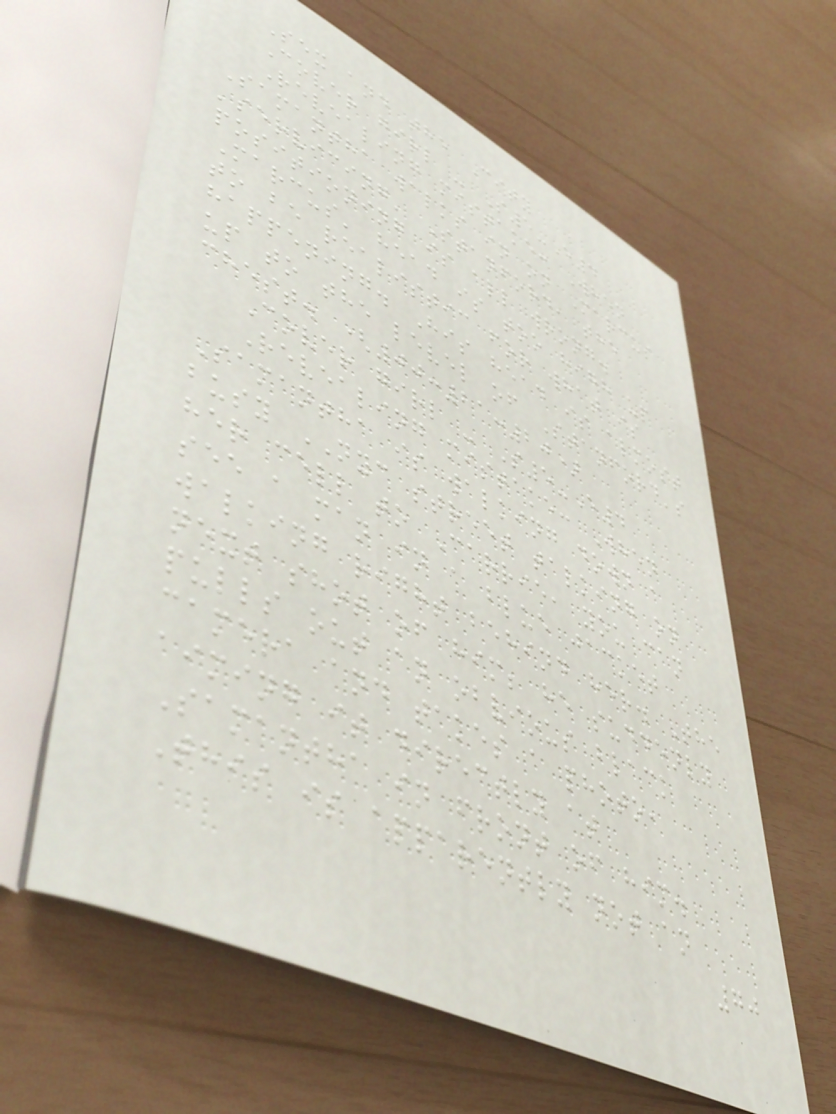Sex and the City
Cover girl - S5-E4
Revealing mistake: When
Samantha walks in on Marcus
'servicing' Stanford, the
positioning is all wrong.
Marcus' head is too high up
to be realistic for what is
happening. His head is almost
up to the level of Stanford's
chest. (00:21:20)
Cover girl - S5-E4
Revealing mistake: When
Samantha is walking down a
busy NYC street talking on
her cell to Carrie, you can
see a man in a blue jacket
walking right behind her. The
next shot of him; he suddenly
pulls out an obvious black
camera and takes a photo,
aiming it directly at
Samantha in front of him.
This is apparently not an
70
